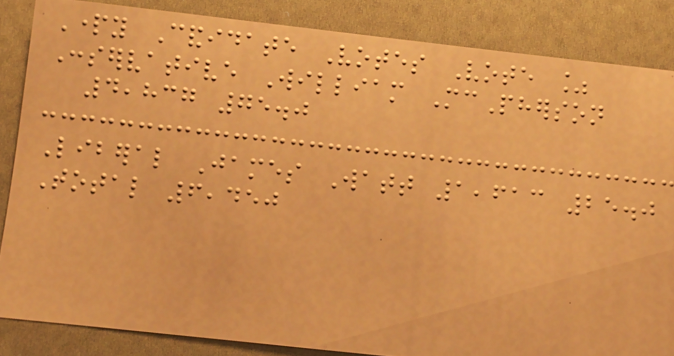Party Candidate Votes Vote %
Conservative William McPherson
4,837 75.0
Liberal James Watt 1,613 25.0
Total 6,450
